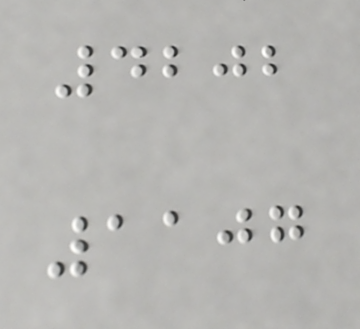4202
1107
